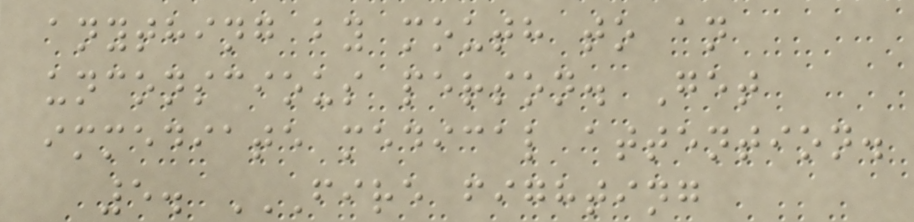anything by mouth to an
unconscious person. Get
immediate medical attention.
5. FIRE FIGHTING
